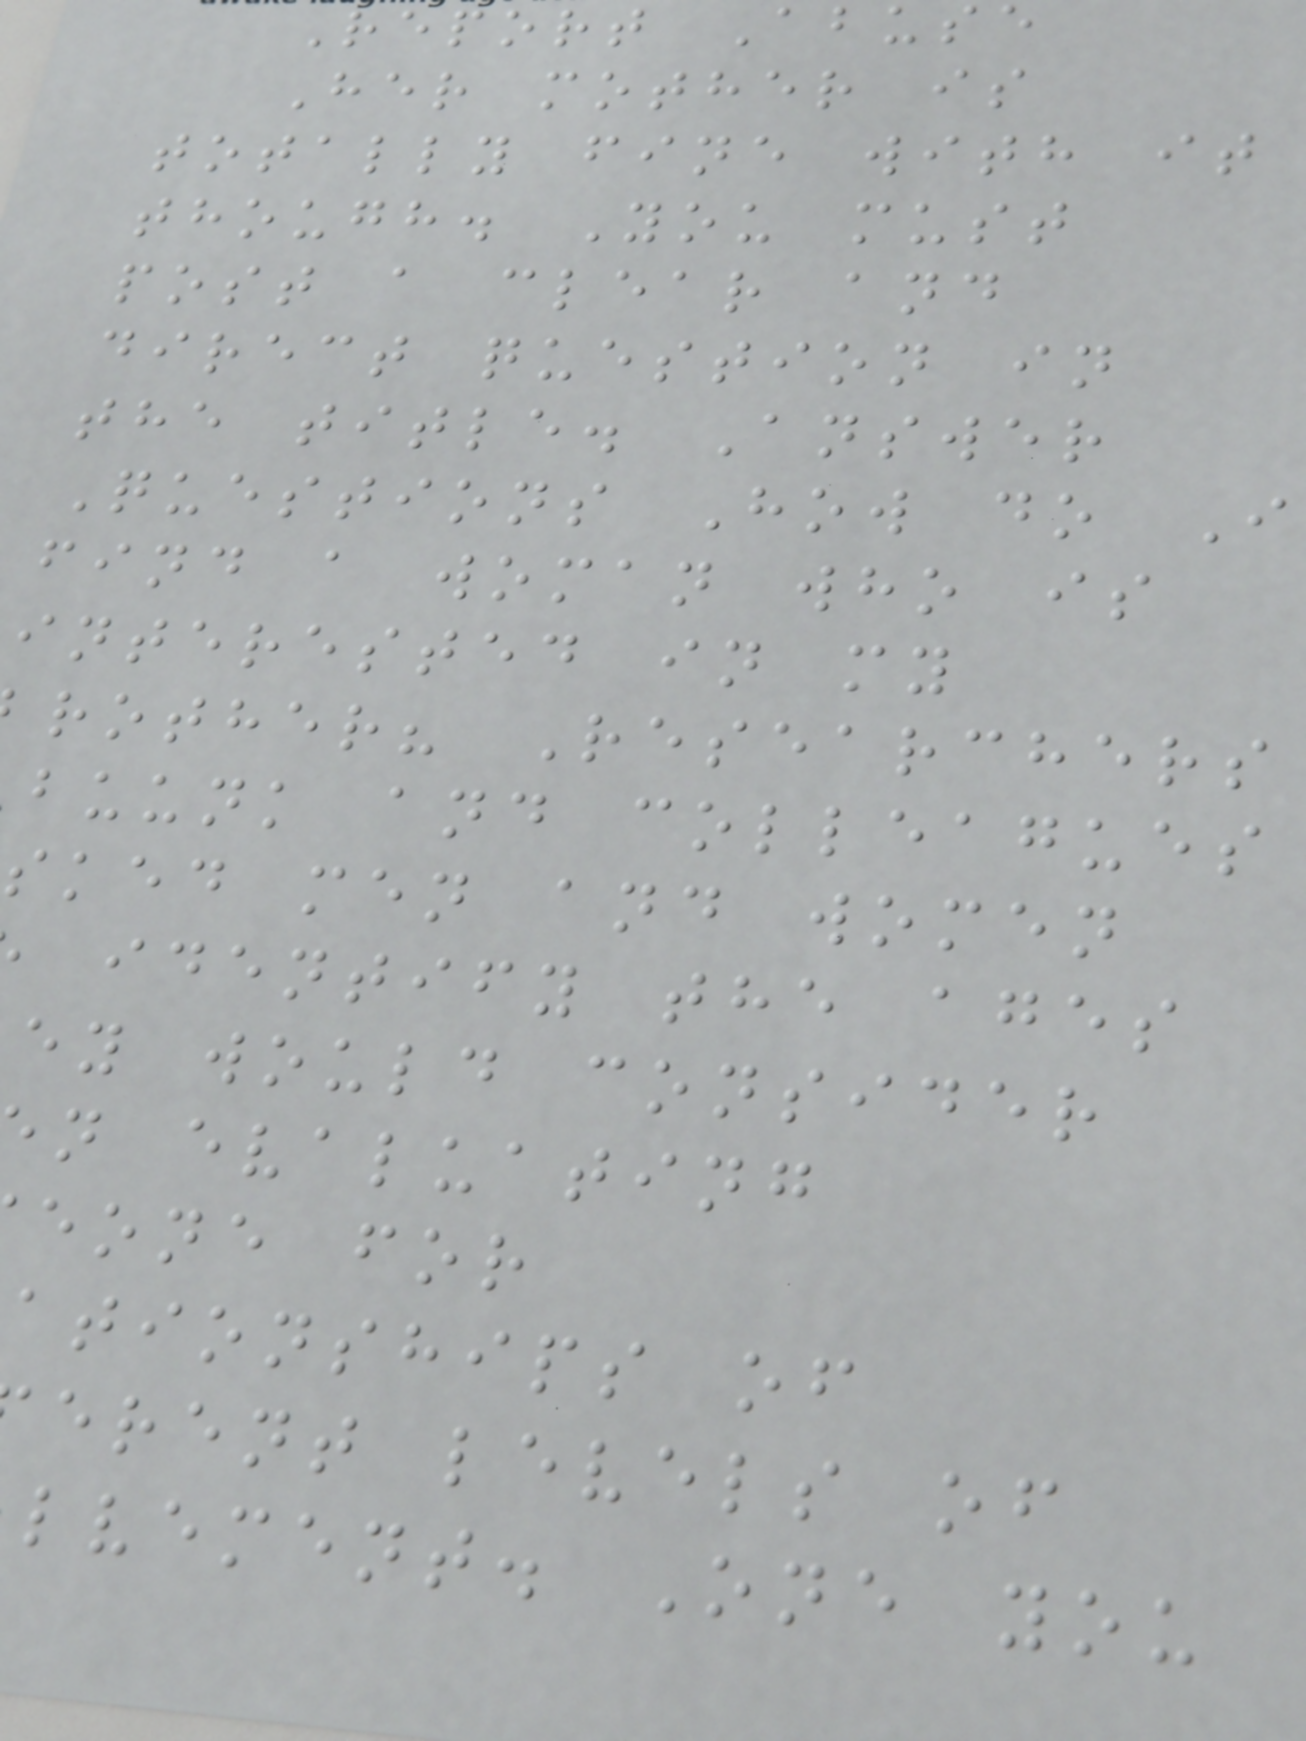Report Abuse
Her mother is
totally fine with it
though. You must
post a clear and
direct question in
the title. Answer
Questions How do I
find a woman who is
interested in my
rother? Researchers
buunk and colleagues
sked men and women
identify the ages
ey would consider
n evaluating
eone for
ationships of
erent levels of
lvement. One you
